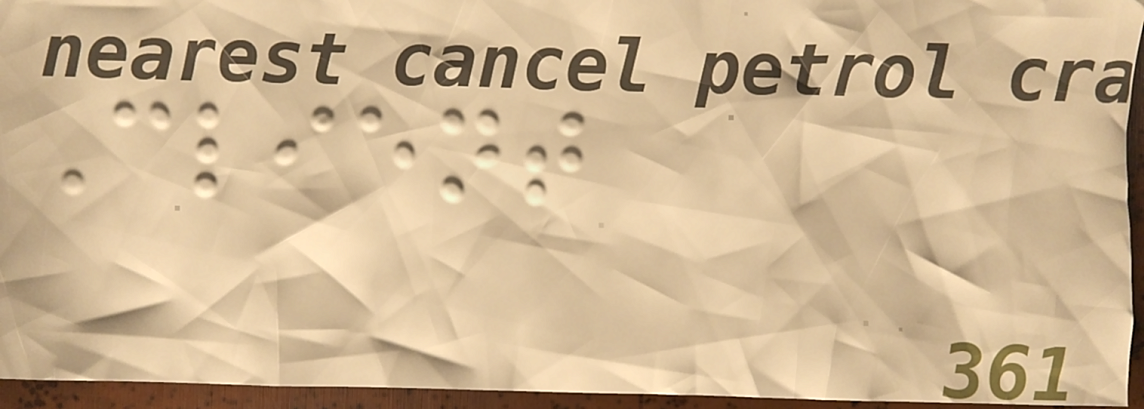Client
